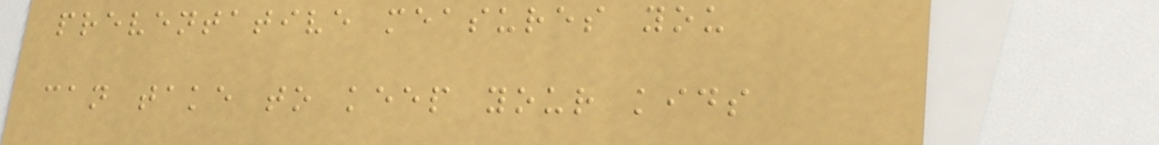preventative measures you
can take to keep your kids
